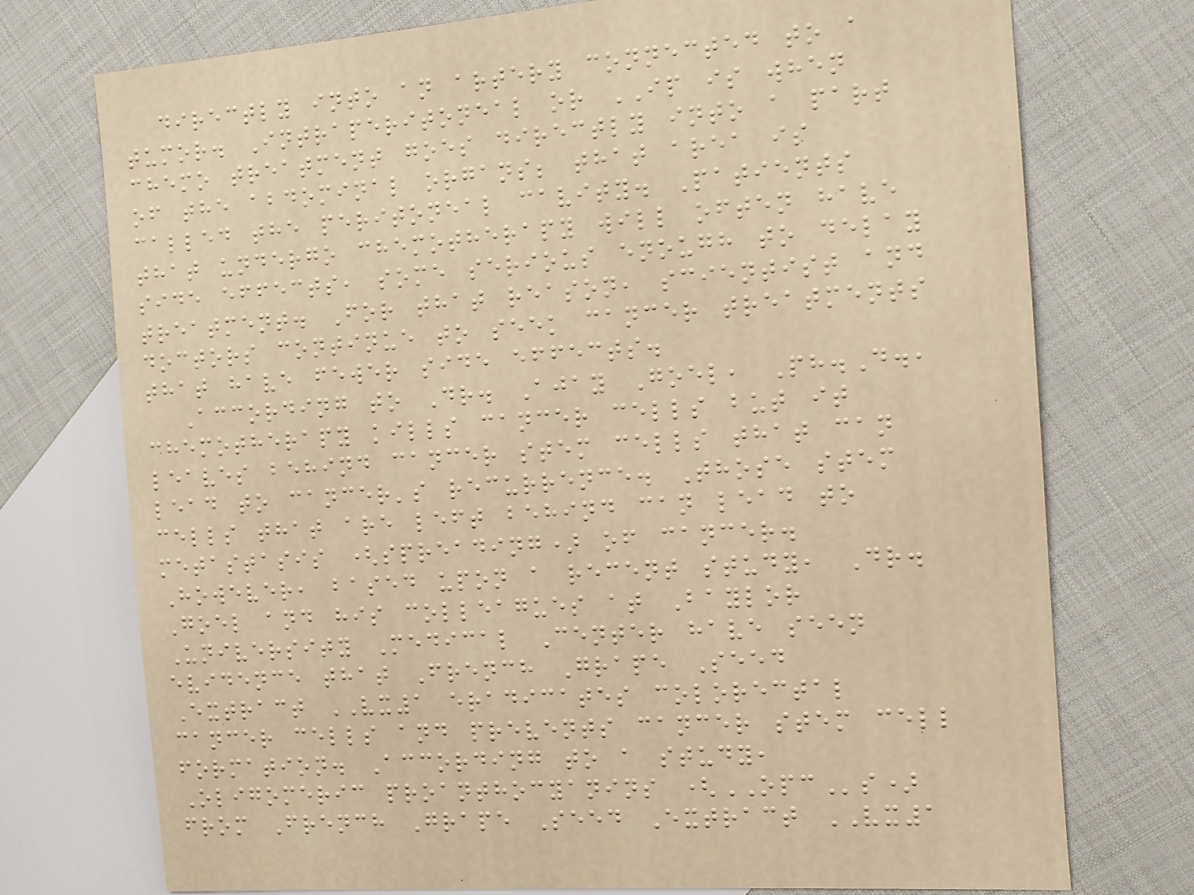directly into an artery connected to a
tumor. Intraperitoneal or IP is when
chemo treatment goes directly into a part
of the abdominal organs; that area is
called the peritoneal cavity. Patients
that undergo chemotherapy will often have
side effects, some serious enough to delay
treatment. For that reason, scientist and
doctors continue to seek cancer treatments
that have fewer side effects.
According to Dr. Ajay Goel, Ph.D.,
chemotherapy kills cancer cells but it
leaves behind cancer stem cells that can
lead to cancer's recurrence. Those stem
cells that are left behind can lead to
metastasis (spreading) of cancer.
However, based upon a recent study, Dr.
Goel and his colleagues at Baylor
University Medical Center have seen
evidence that French Grape Seed
Extract VX1 eradicates colorectal
cancer cells and prevents cancer stem cell
formation. According to a study,
Oligomeric proanthocyanins (OPCs)
from French Grape Seed Extract VX1
